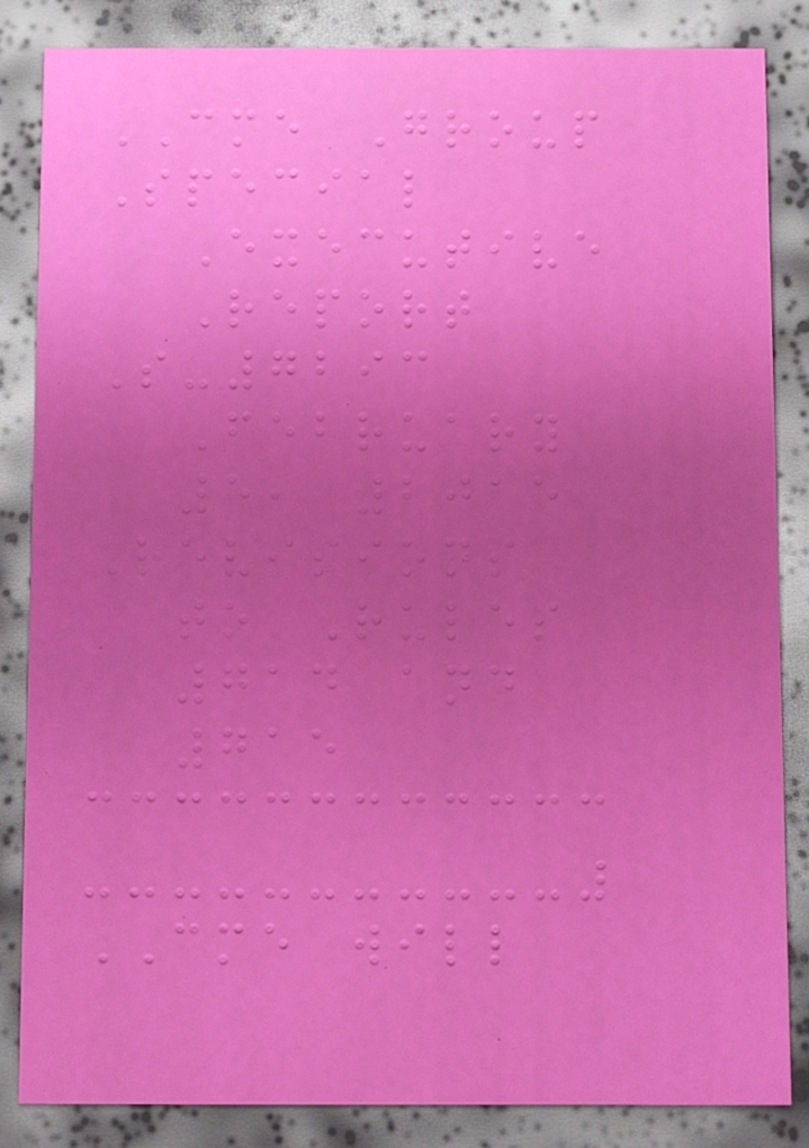CME Group
Special
Executive
Report
S-7293
February
5, 2015
Revisions
to Rules
714 and
715
CME will
